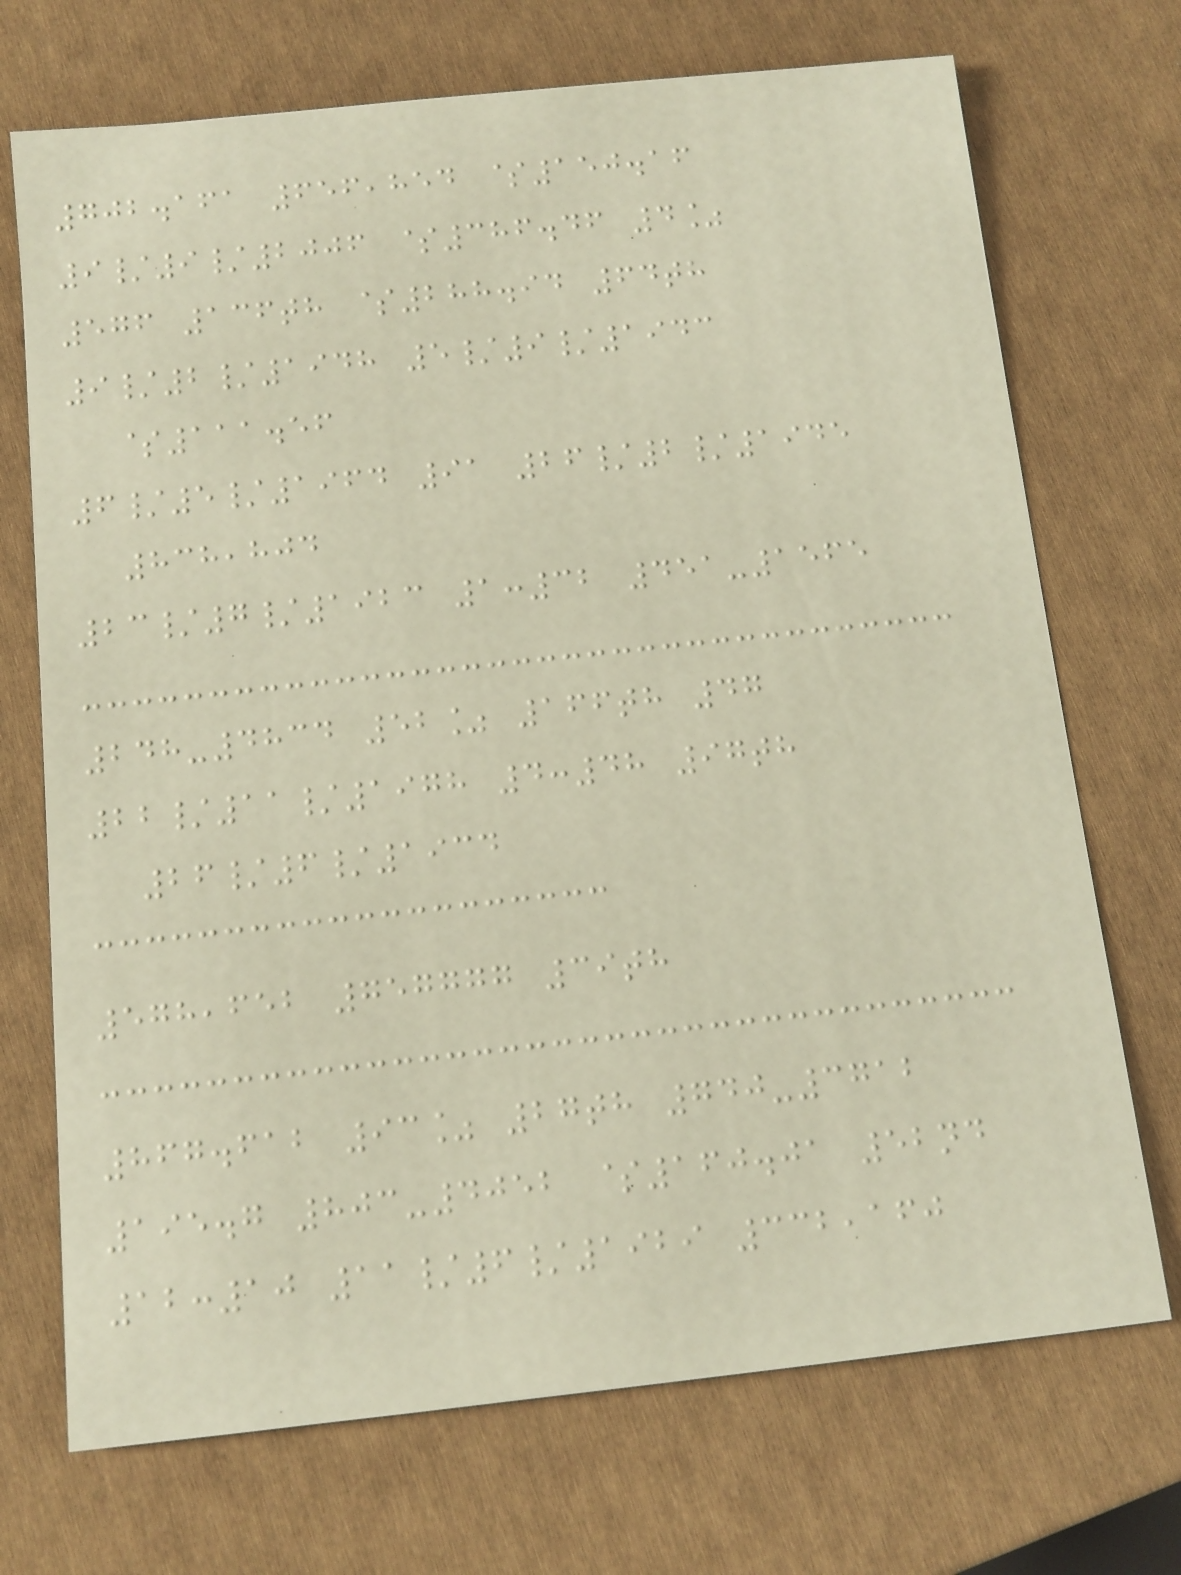702.161 656,854 $150.16
9/9/2006 $386.46 4%
576 136th $288.94 64th
9/2/1948 5/9/1943
$111.56
6/5/1964 91 26/2/1945
838,804
23/7/1923 1:32 451-1565
248-4834 52% 166th 47
22/11/1978 4:48 97th
26/6/1934
578,652 757777 39th
867.612 93% 27th 740-3712
195.7 803-4052 $160.01 52nd
12:10 11/6/1929 332,160
